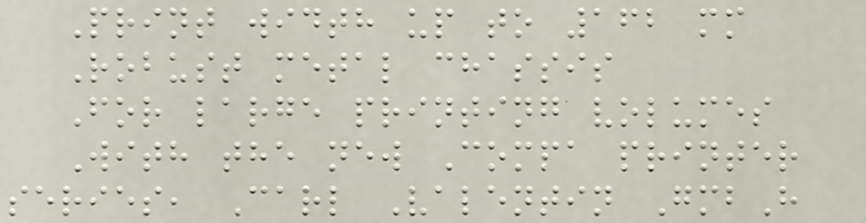Print width up to 162 mm
Robust metal chassis
For large printing volumes
With the new Compa printer
series, Carl Valentin GmbH
